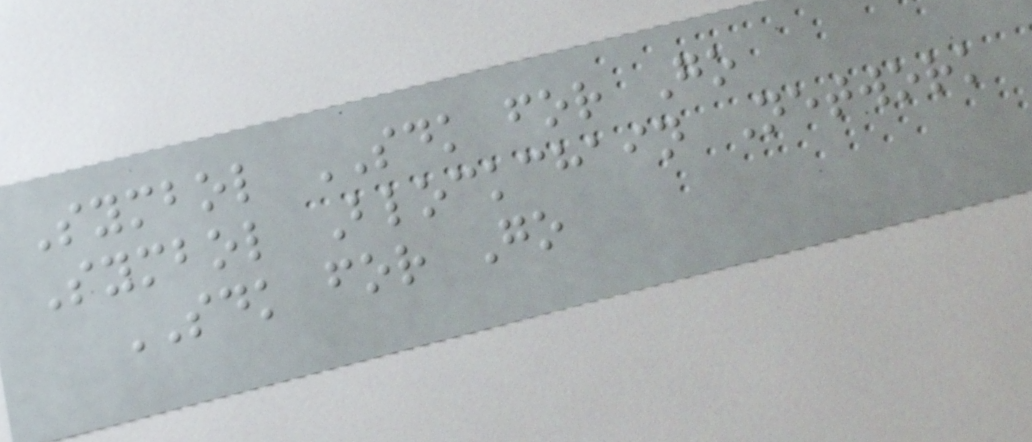Symbol SDK for Go
Symbol Blockchain Network
SDK for Go
